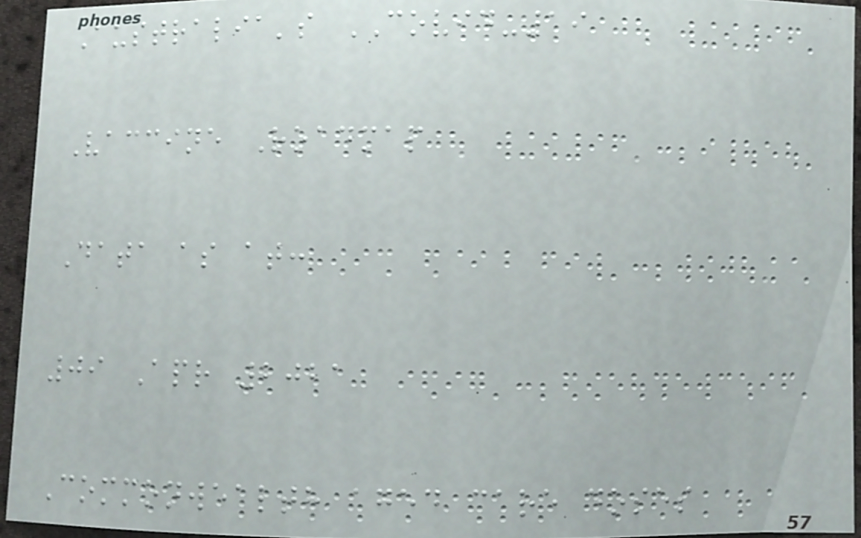Australia's COVID-19
Vaccine Roadmap
Data as at:
09 Apr 2021
Commonwealth aged care doses
